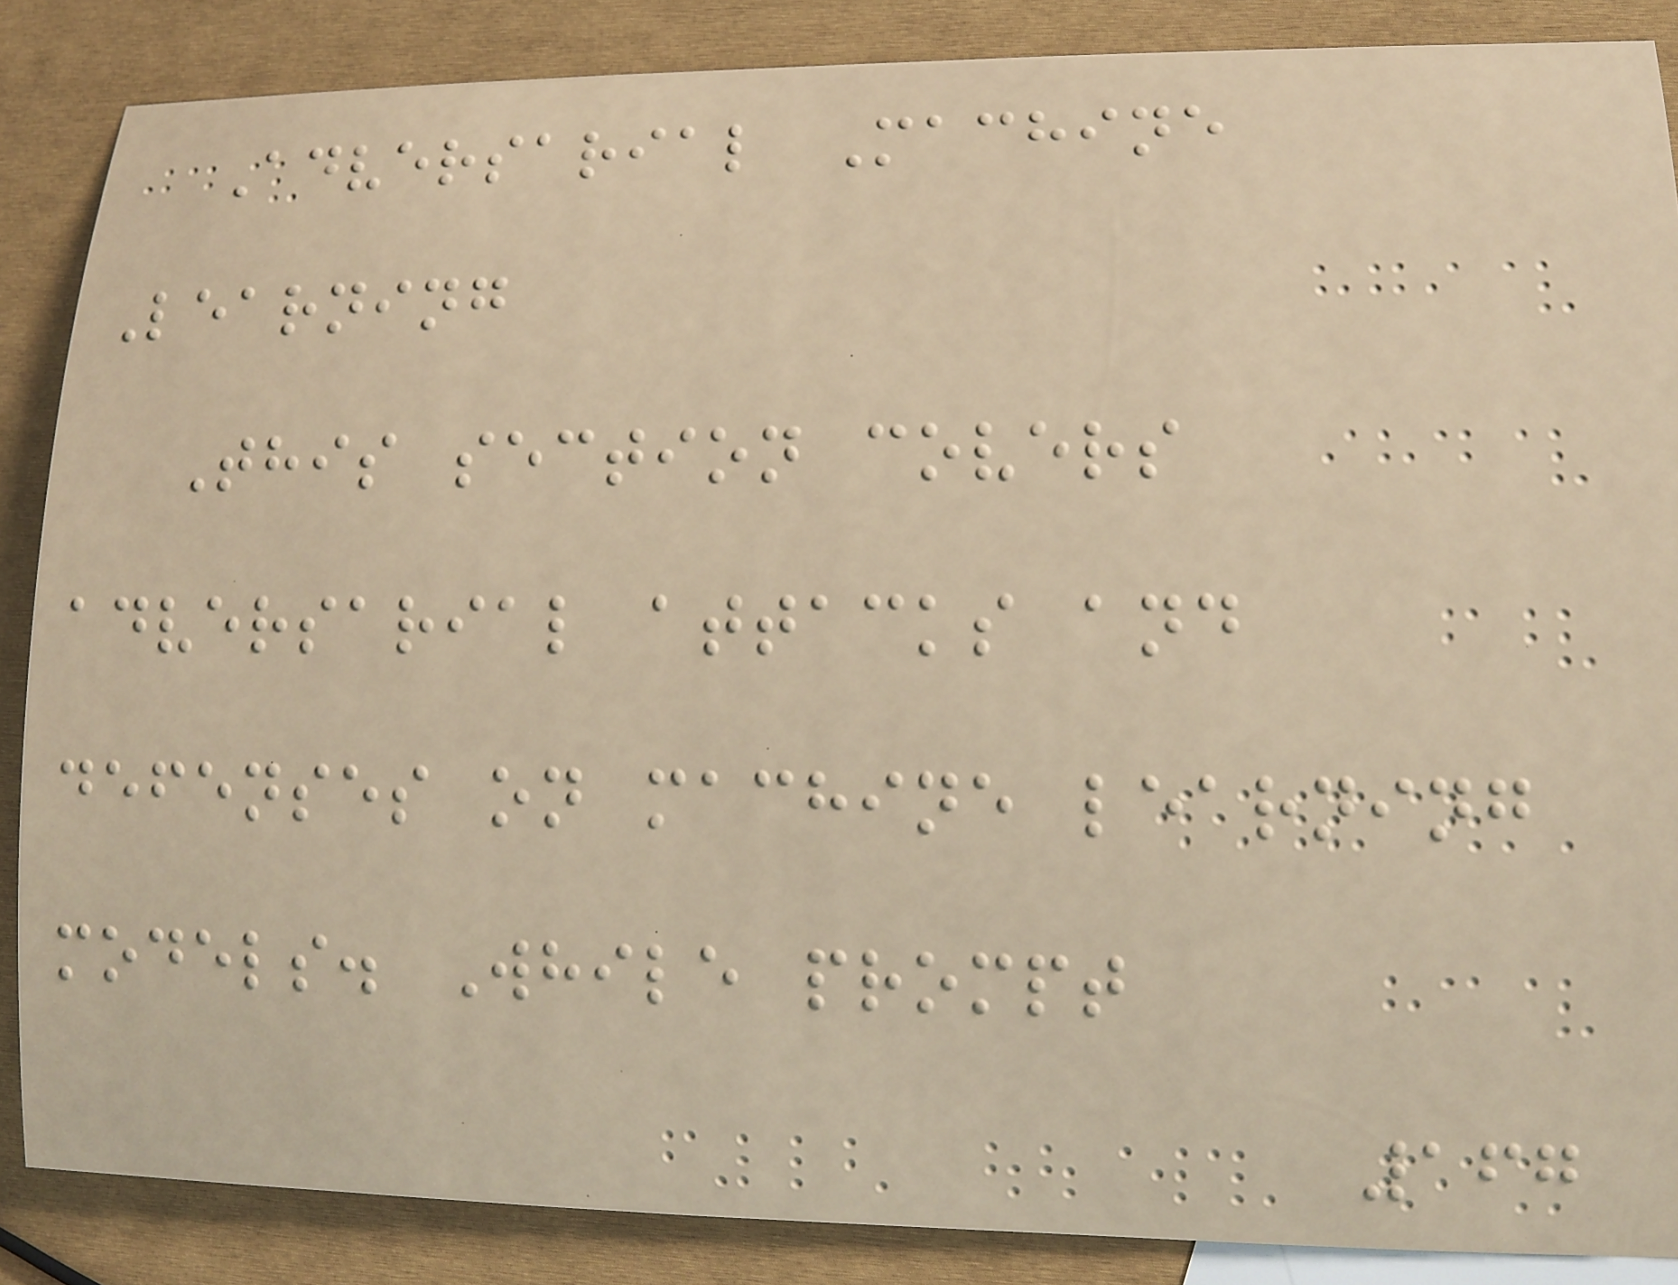Adversarial Machine
Learning
This section covers
adversarial attacks and
defenses on machine learning
models. While prompt
167
